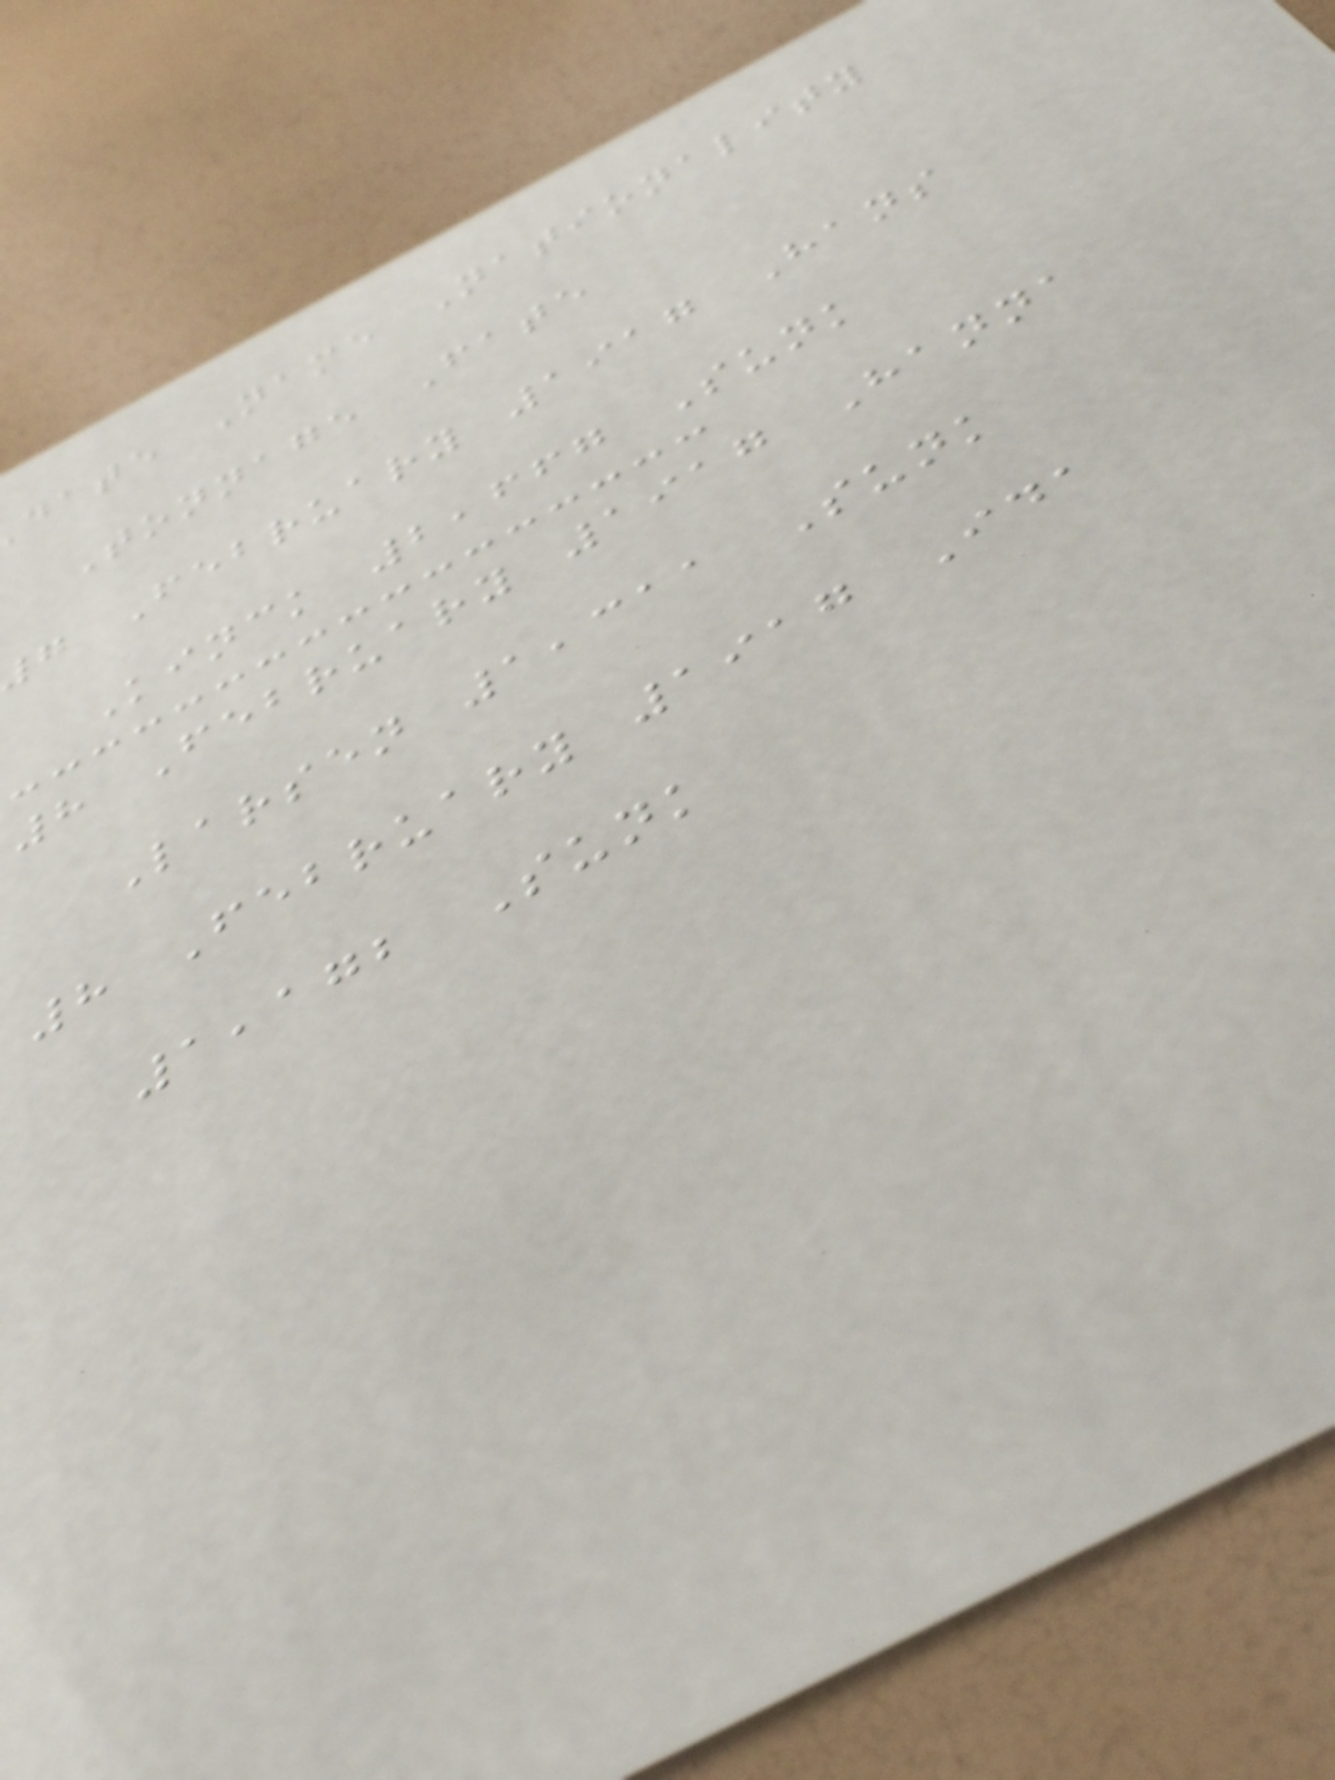date Name Nationality
Tonnage Fate
g February 1917 Hans
Kinck 2,667 Sunk
8 February 1917 Hanna
Larsen 1,311 Sunk
8 February 1917 Ida
1,172 Sunk
